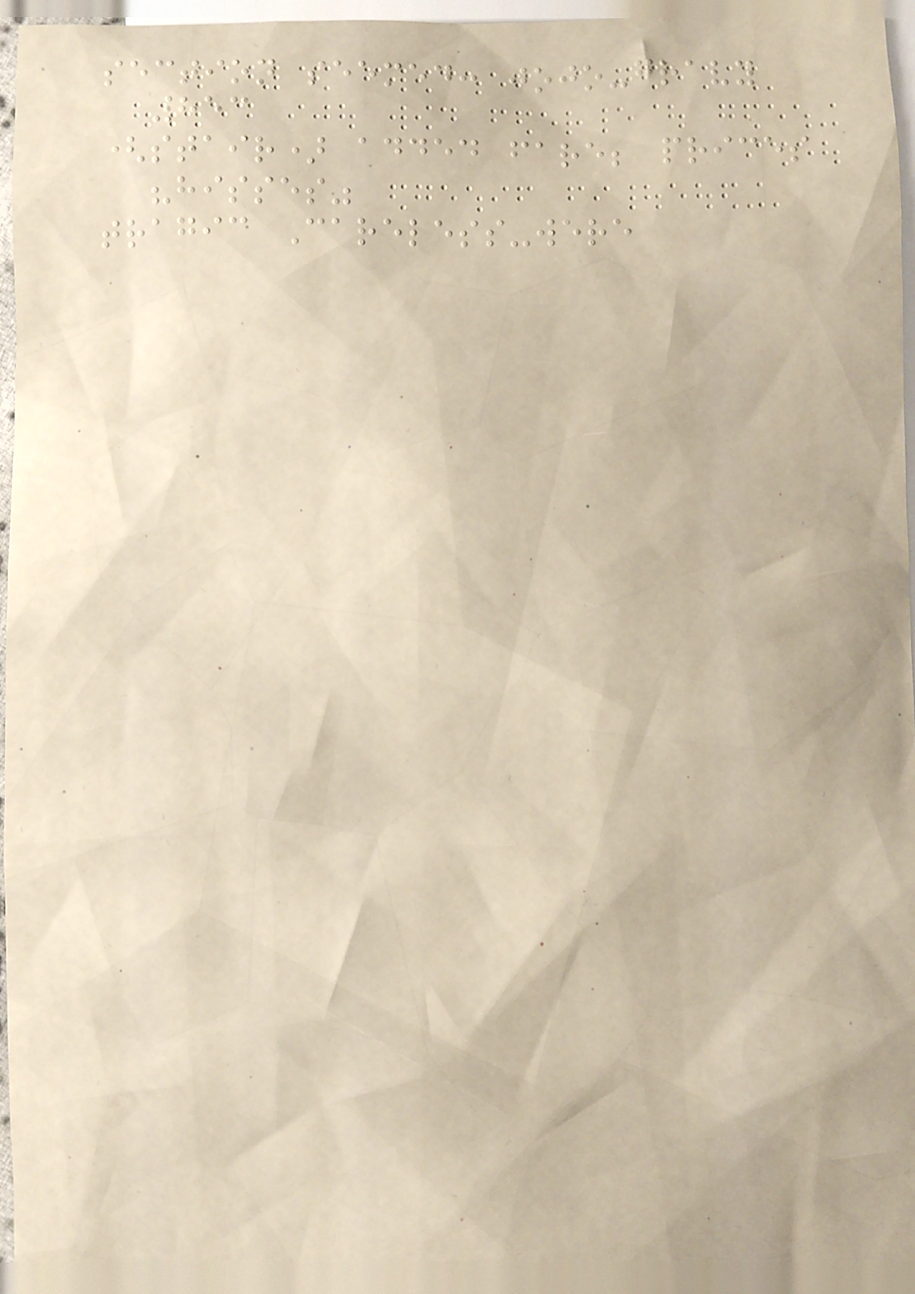section seemed: jojo-gravy
853
(stair) added fare; prices
"hisses"
tragic Careless-were
